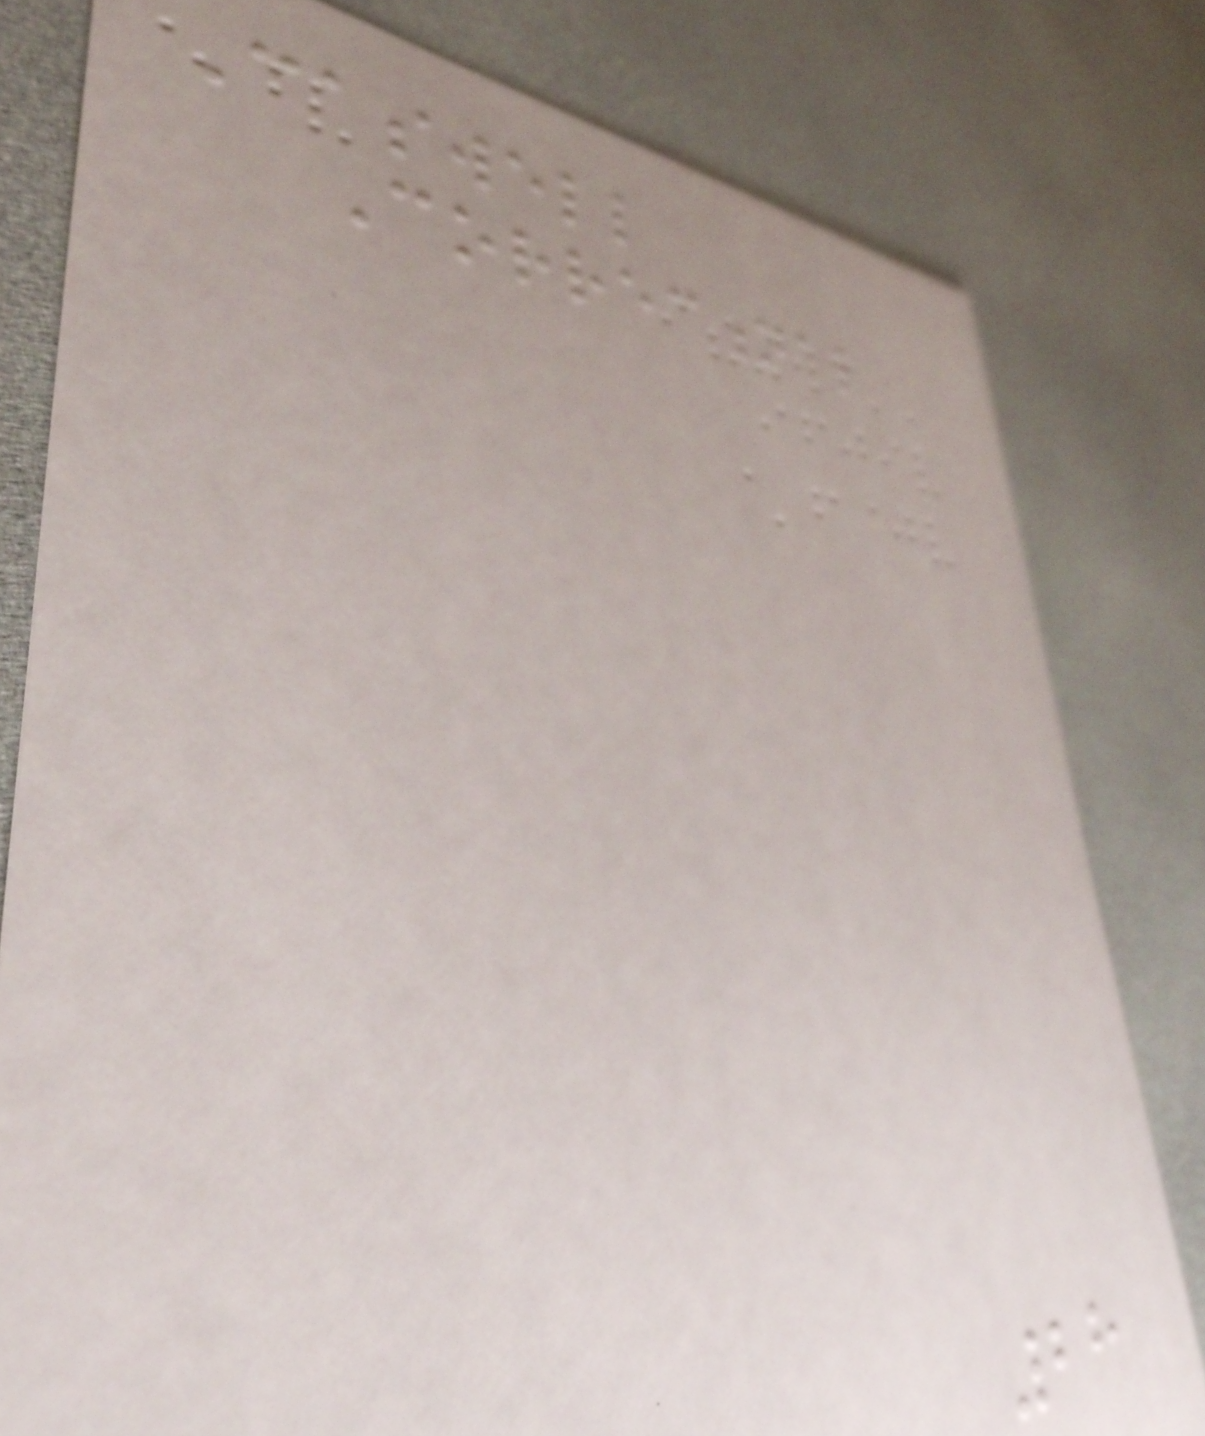Caswell
Correctional
28
